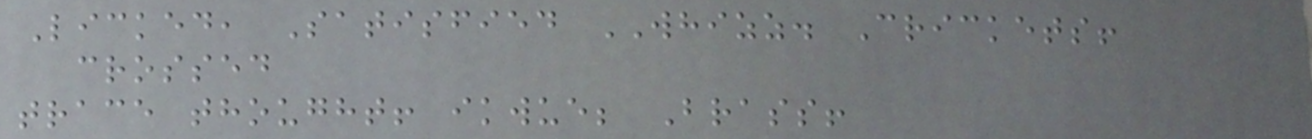Licked, Satisfied WHIZZ. Crickets!
crossed
trace thought! ikwue; Brass!
